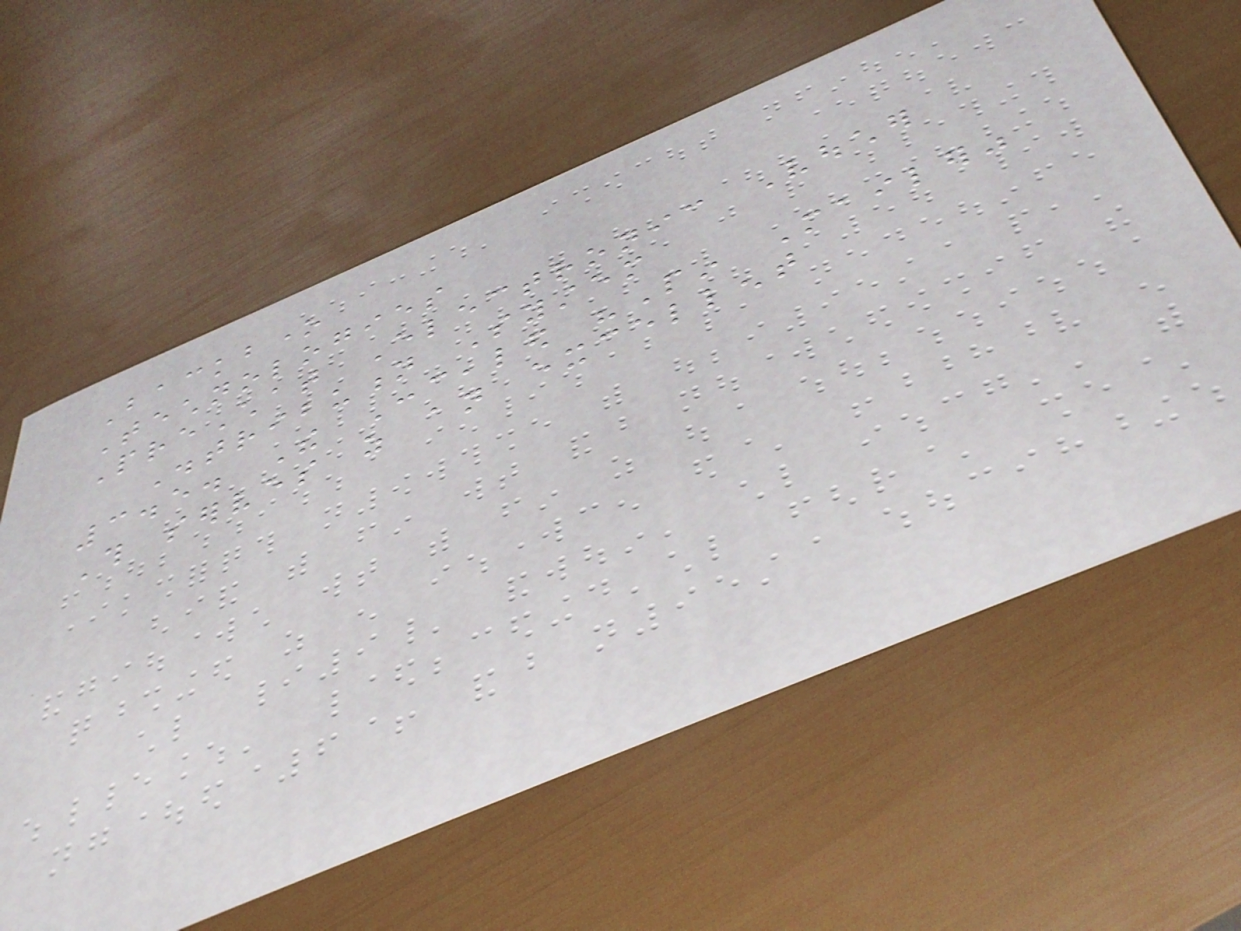Backbone
Technologies
PreChat Electronic Voucher
Distribution System
3.5. The Concealed "Pin Mailer"
This serves as an excellent
